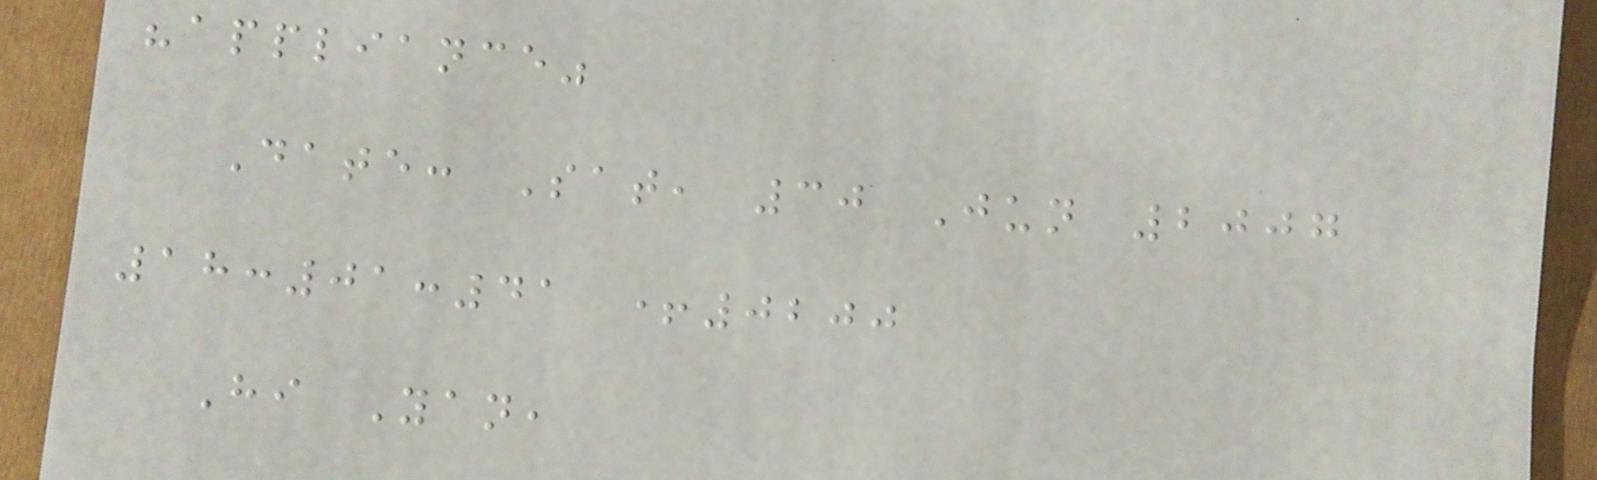"appliance"
Date: Sat, 30 Jun 2007
18:01:41 +0200
Hi Yan,
